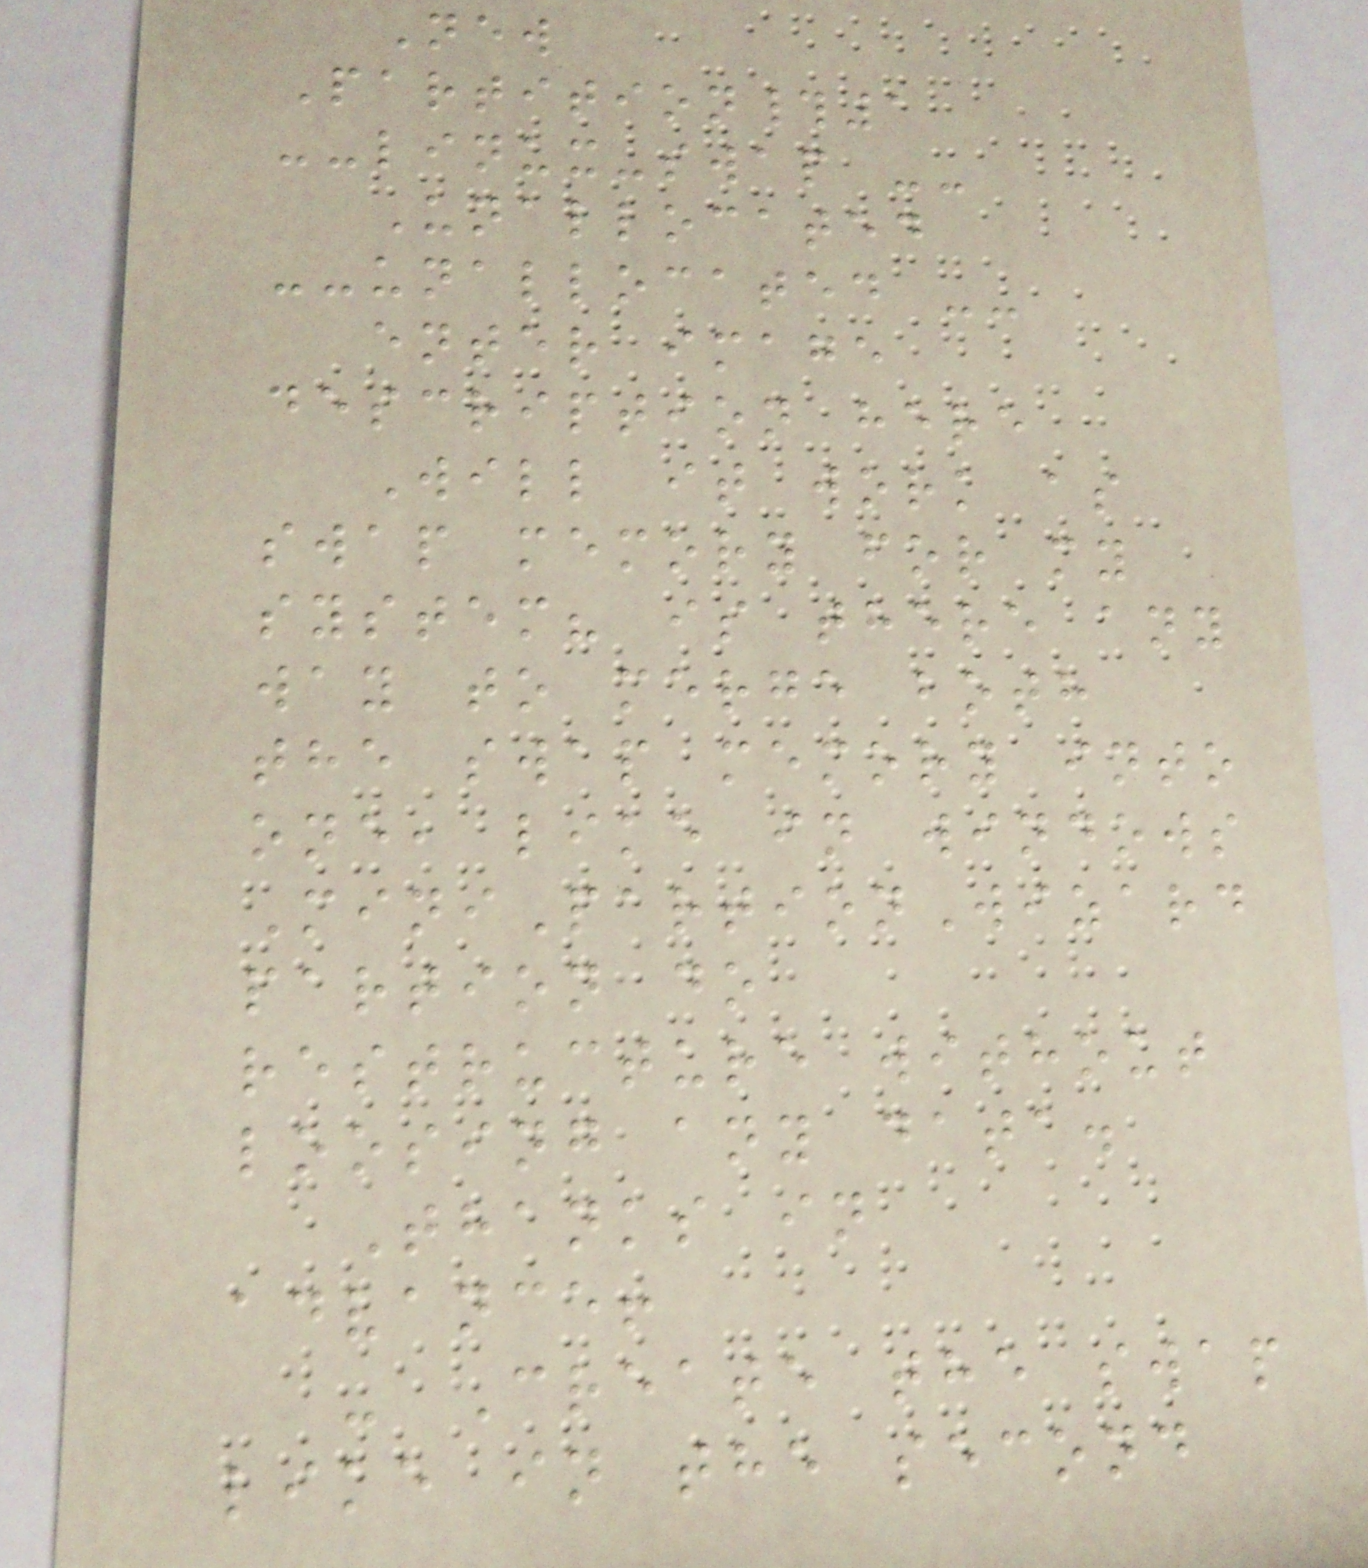New
Partition#1
--linux-swap --
Unallocated
--unallocated --
enter image
description here
Will it work as
swap memory for my
system? is there any
way to merge both
the swap memory into
one, like in windows
MiniPartionWizard
partion do
restructure without
loosing any data.
Thanks in
advance!
- Create the swap
like in the second
